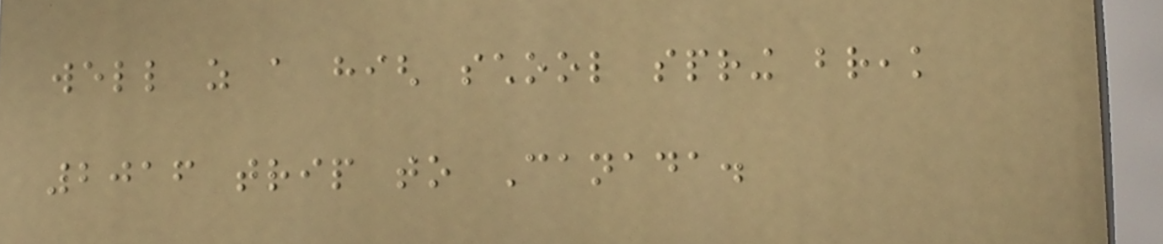well as a high school spring break
2016 trip to Canada.
